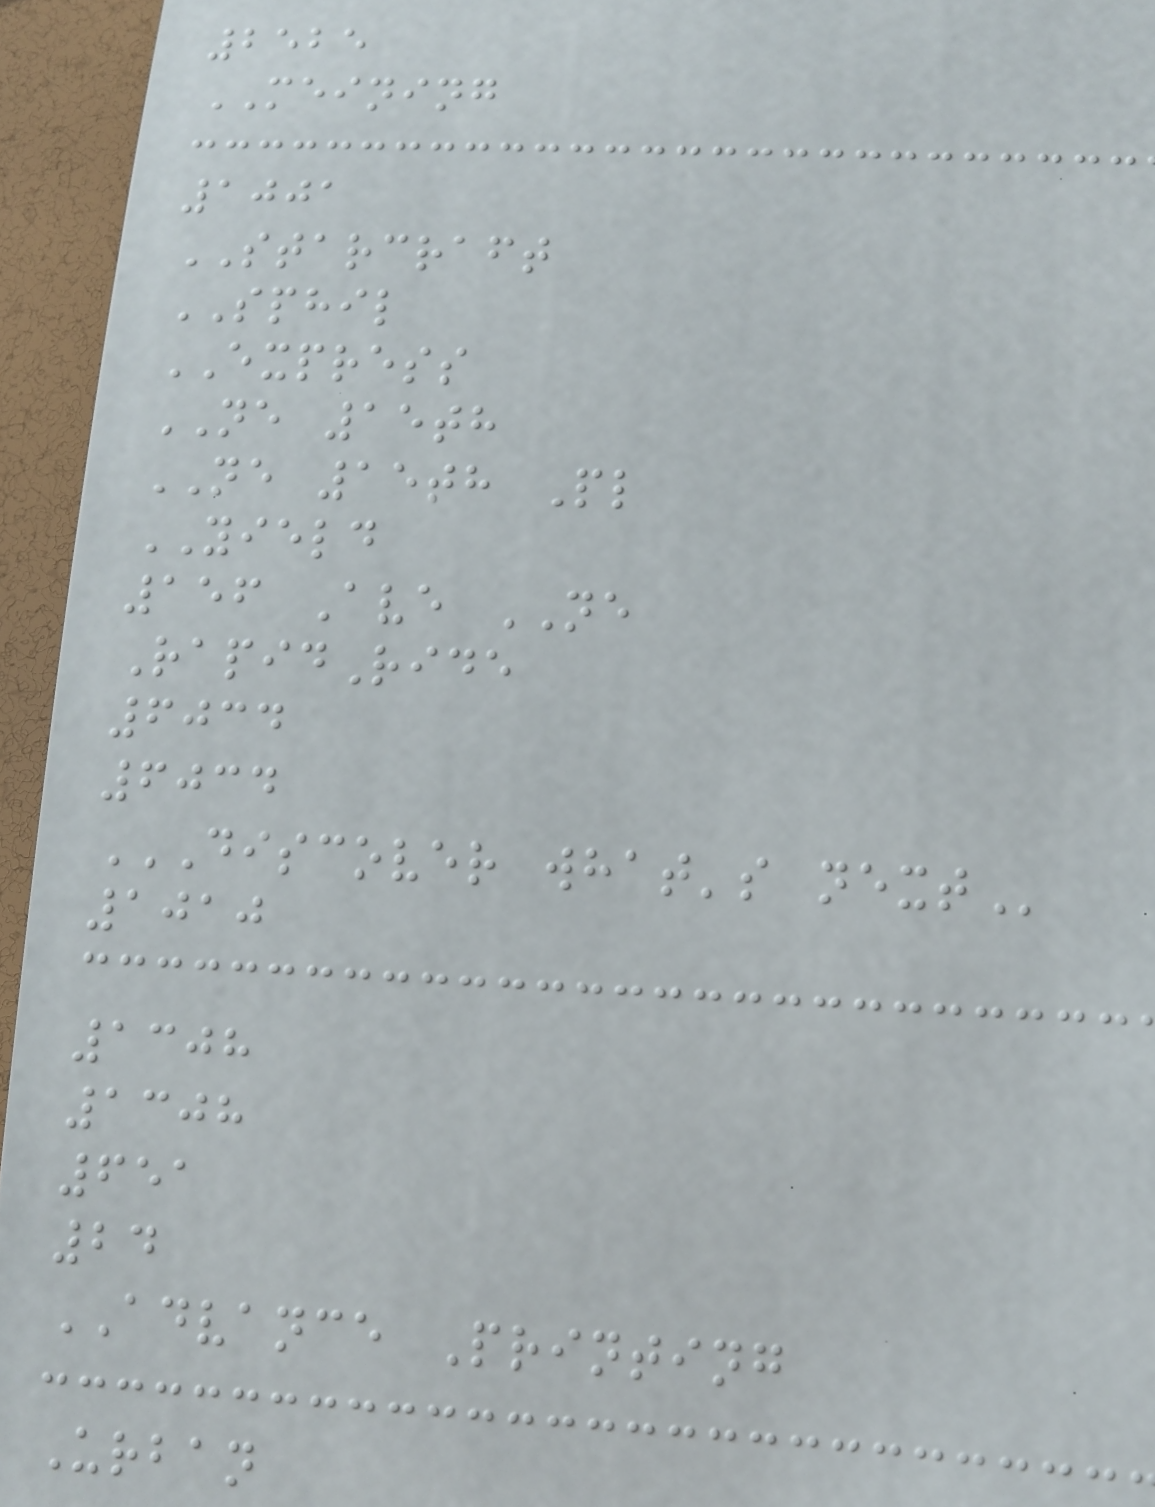2525
MEINING
1001
STARCRAFT
SPHIL
EXPRESS
NE 15th
NE 15th Pl
YIELD
156 Ave NE
RapidRide
6034
6034
DISCOVER WHAT'S NEXT
1010
1308
1308
651
24
ADVANCE Printing
Urban
